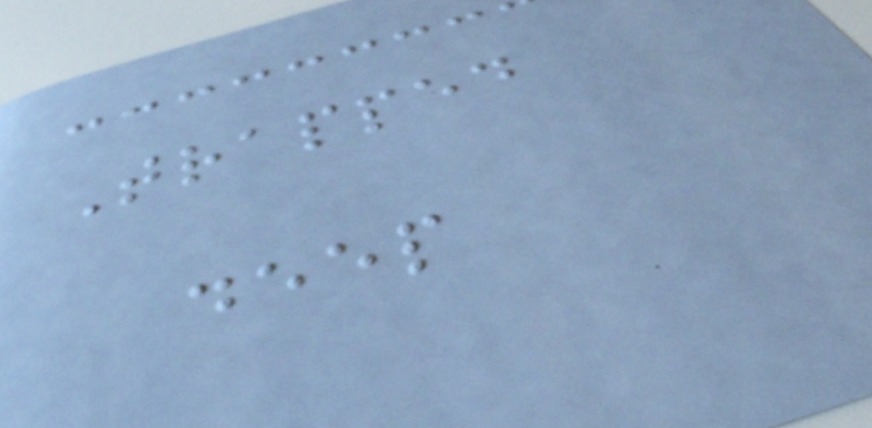Trapped
deep
